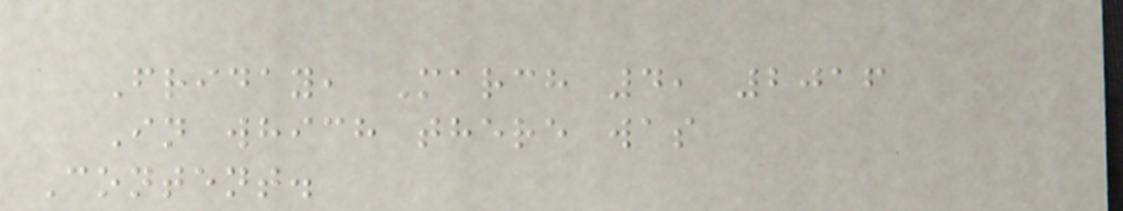Friday, March 4, 2016
In which there was
Content.
